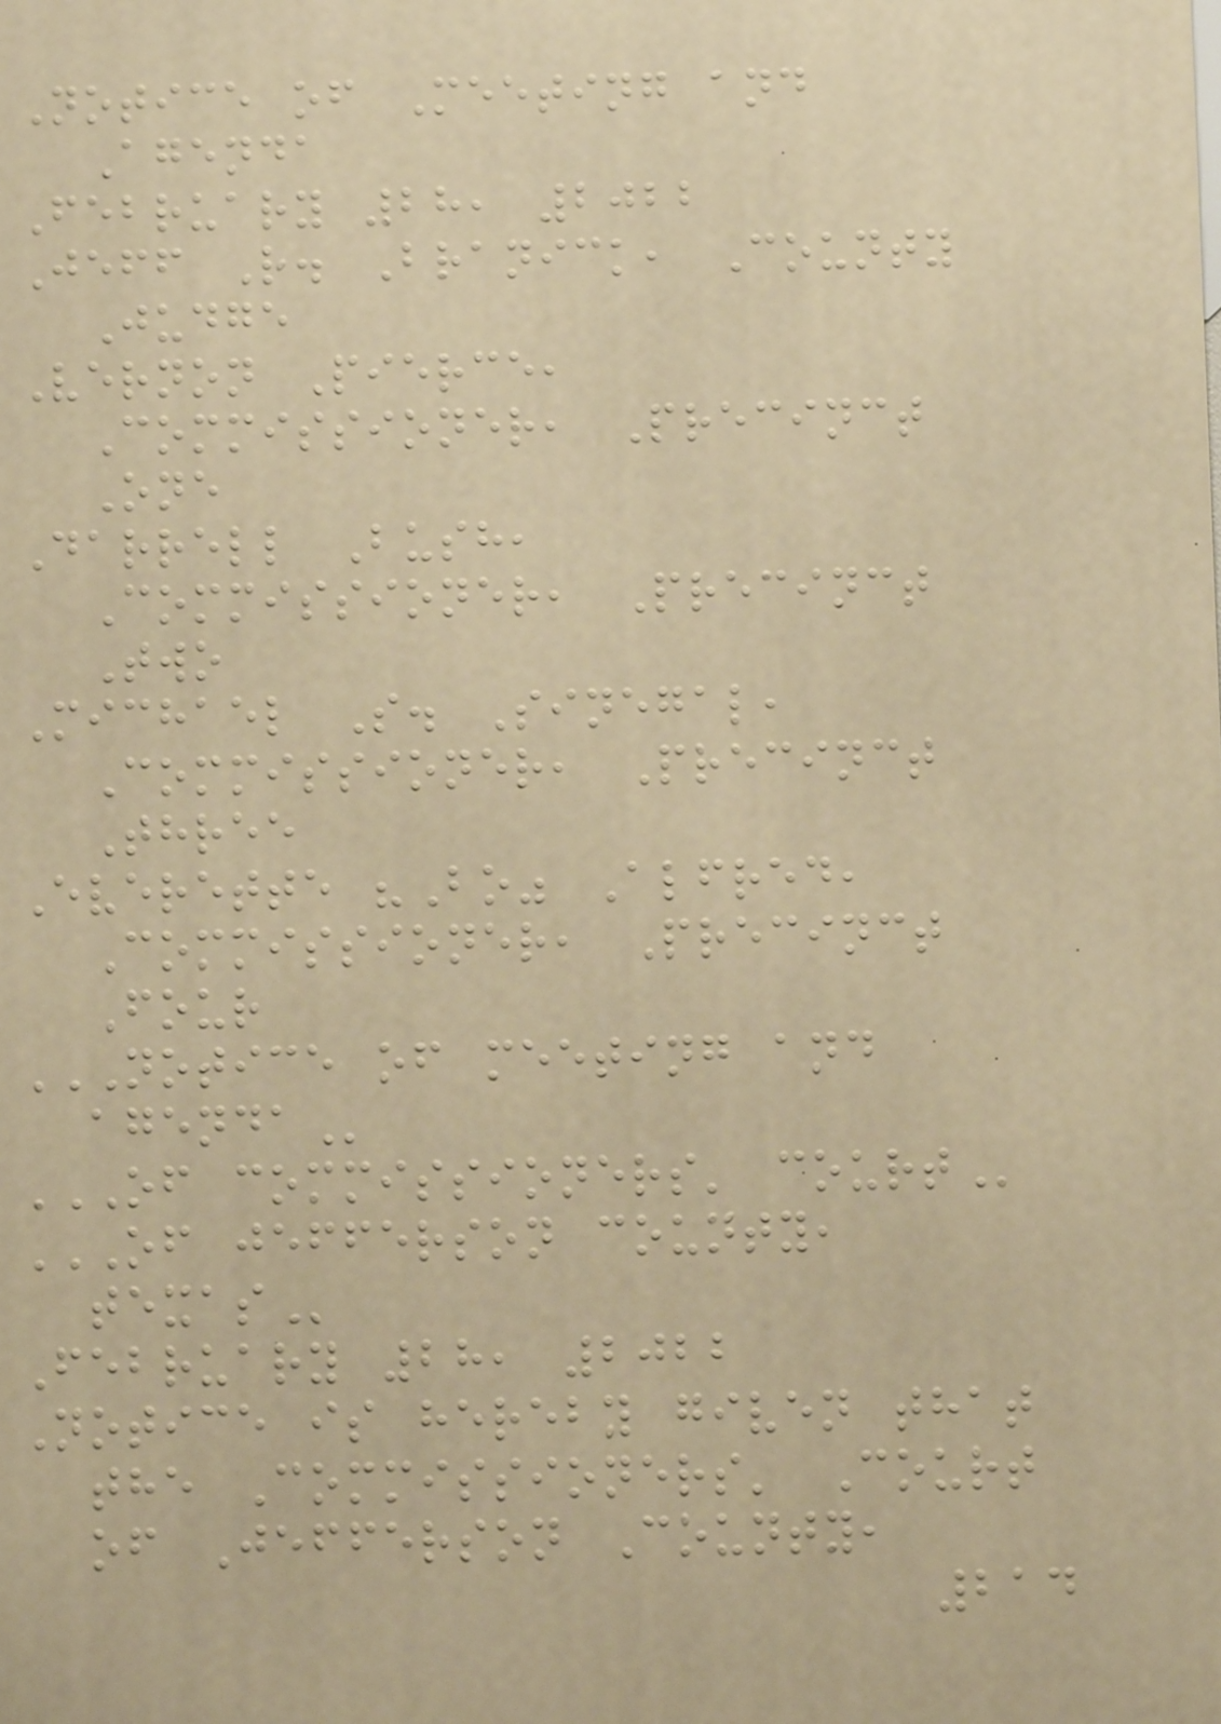Notice of Meeting and
Agenda
February 28, 2022
Jeff R. Branick, County
Judge
Vernon Pierce,
Commissioner, Precinct
One
Darrell Bush,
Commissioner, Precinct
Two
Michael S. Sinegal,
Commissioner, Precinct
Three
Everette "Bo" Alfred,
Commissioner, Precinct
Four
NOTICE OF MEETING AND
AGENDA
OF COMMISSIONERS' COURT
OF JEFFERSON COUNTY,
TEXAS
February 28, 2022
Notice is hereby given that
the Commissioners' Court
of Jefferson County,
214
